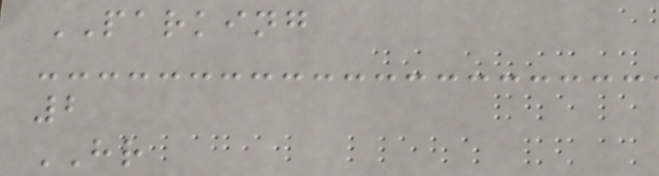PARKING
2
HR
